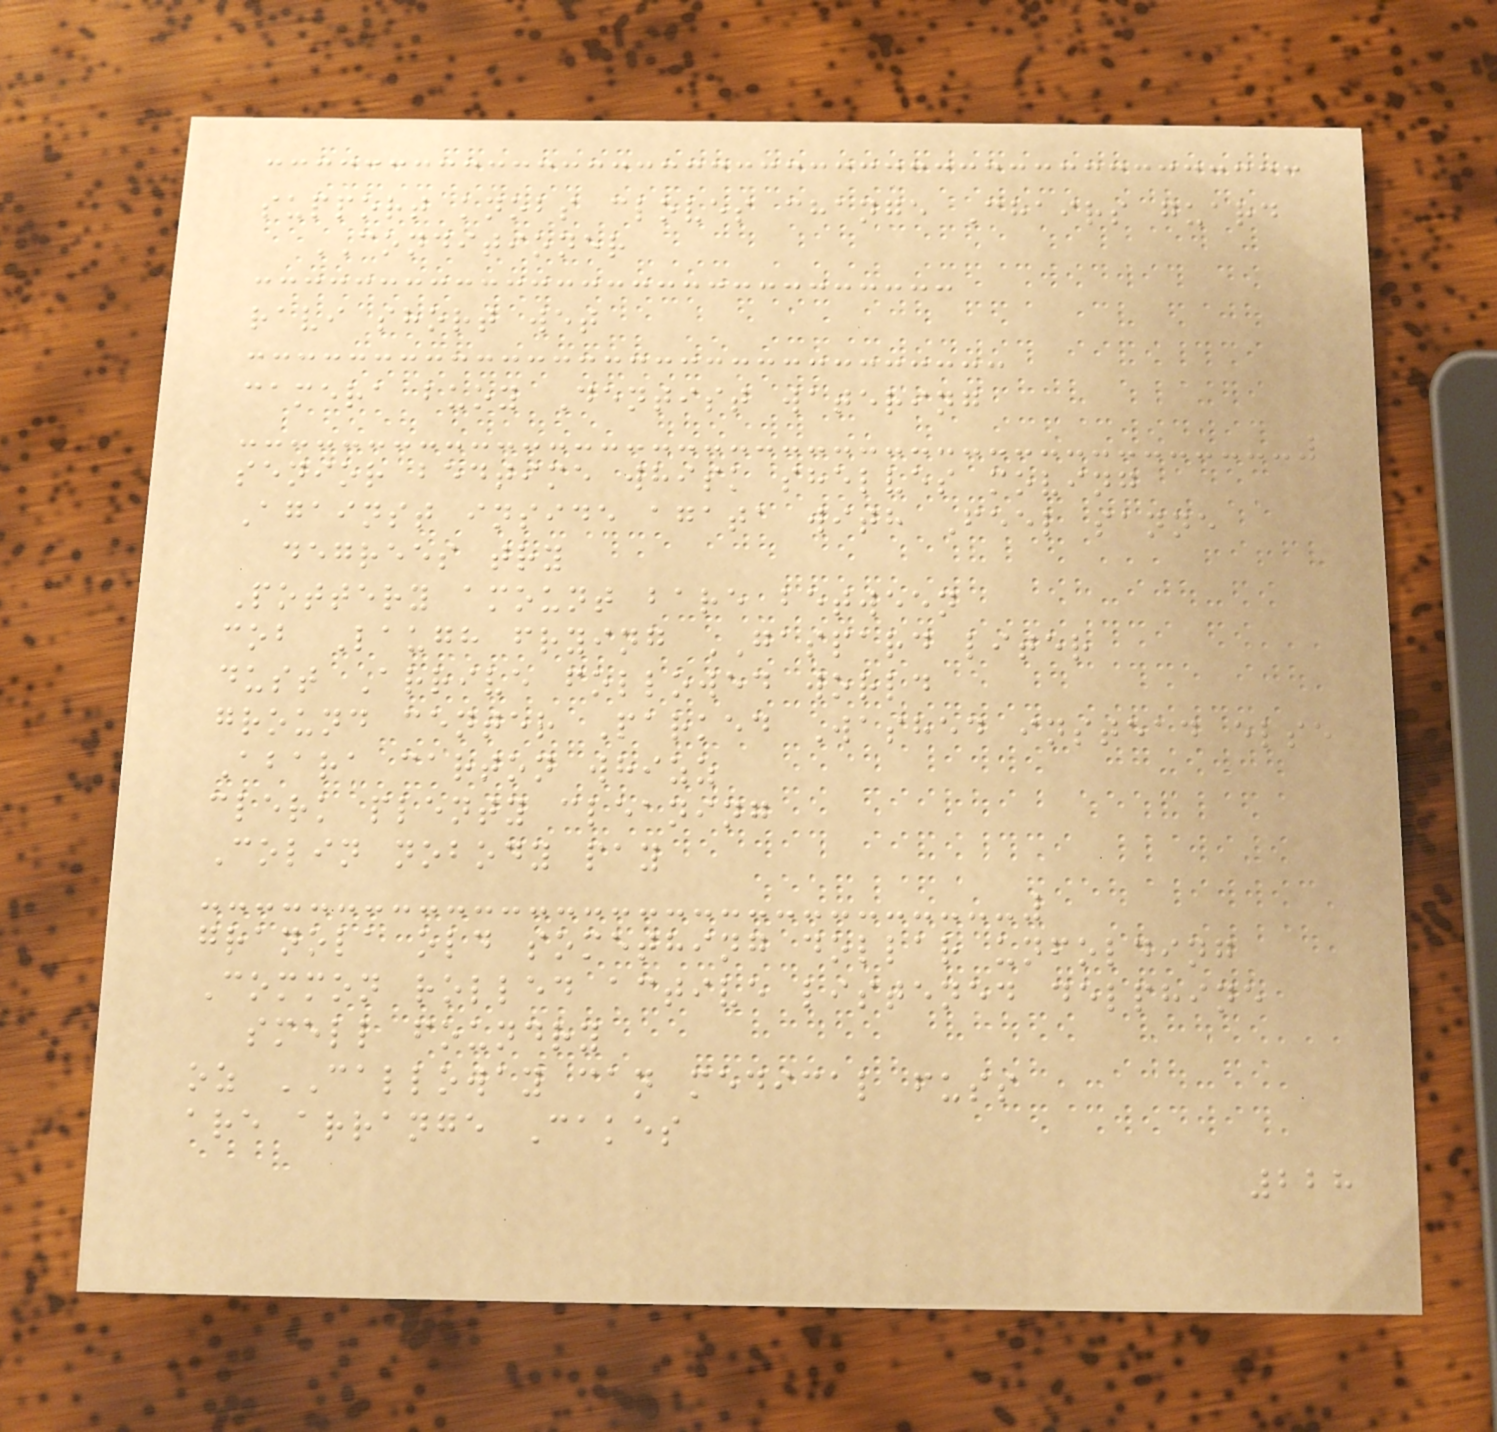support knobs cloves change Chairs guard
CONDITIONER
ravi short wet
camera buoy Dentist watering
senior bedtime whisk shelves moving
Against inside agata with Feel sanne
degrees try
Pottery amount bare between
cob Laugh frying GASPARD liter
dust Arrive followed world
ground center Parked Washed instead else
Abara carton whizz
clerk plenty cleaning
Colin nobody pay
granola old something dollar unfolding
Common rolled active listened delphine
smell foundry
oz CALLOWAY can medical fuss
are arrange Cakes
228
